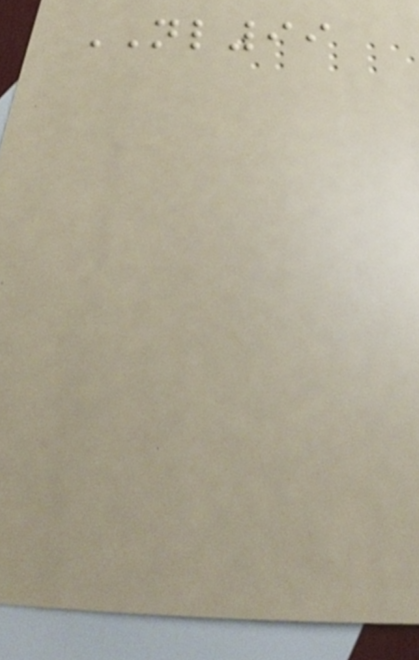NL99
